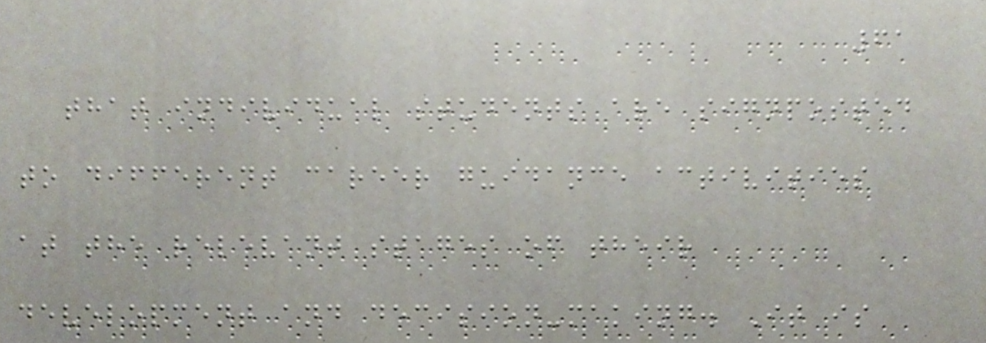61
that individual students are signposted
to different career guidance activities
at the relevant stages of their
development and decision-making. It is
